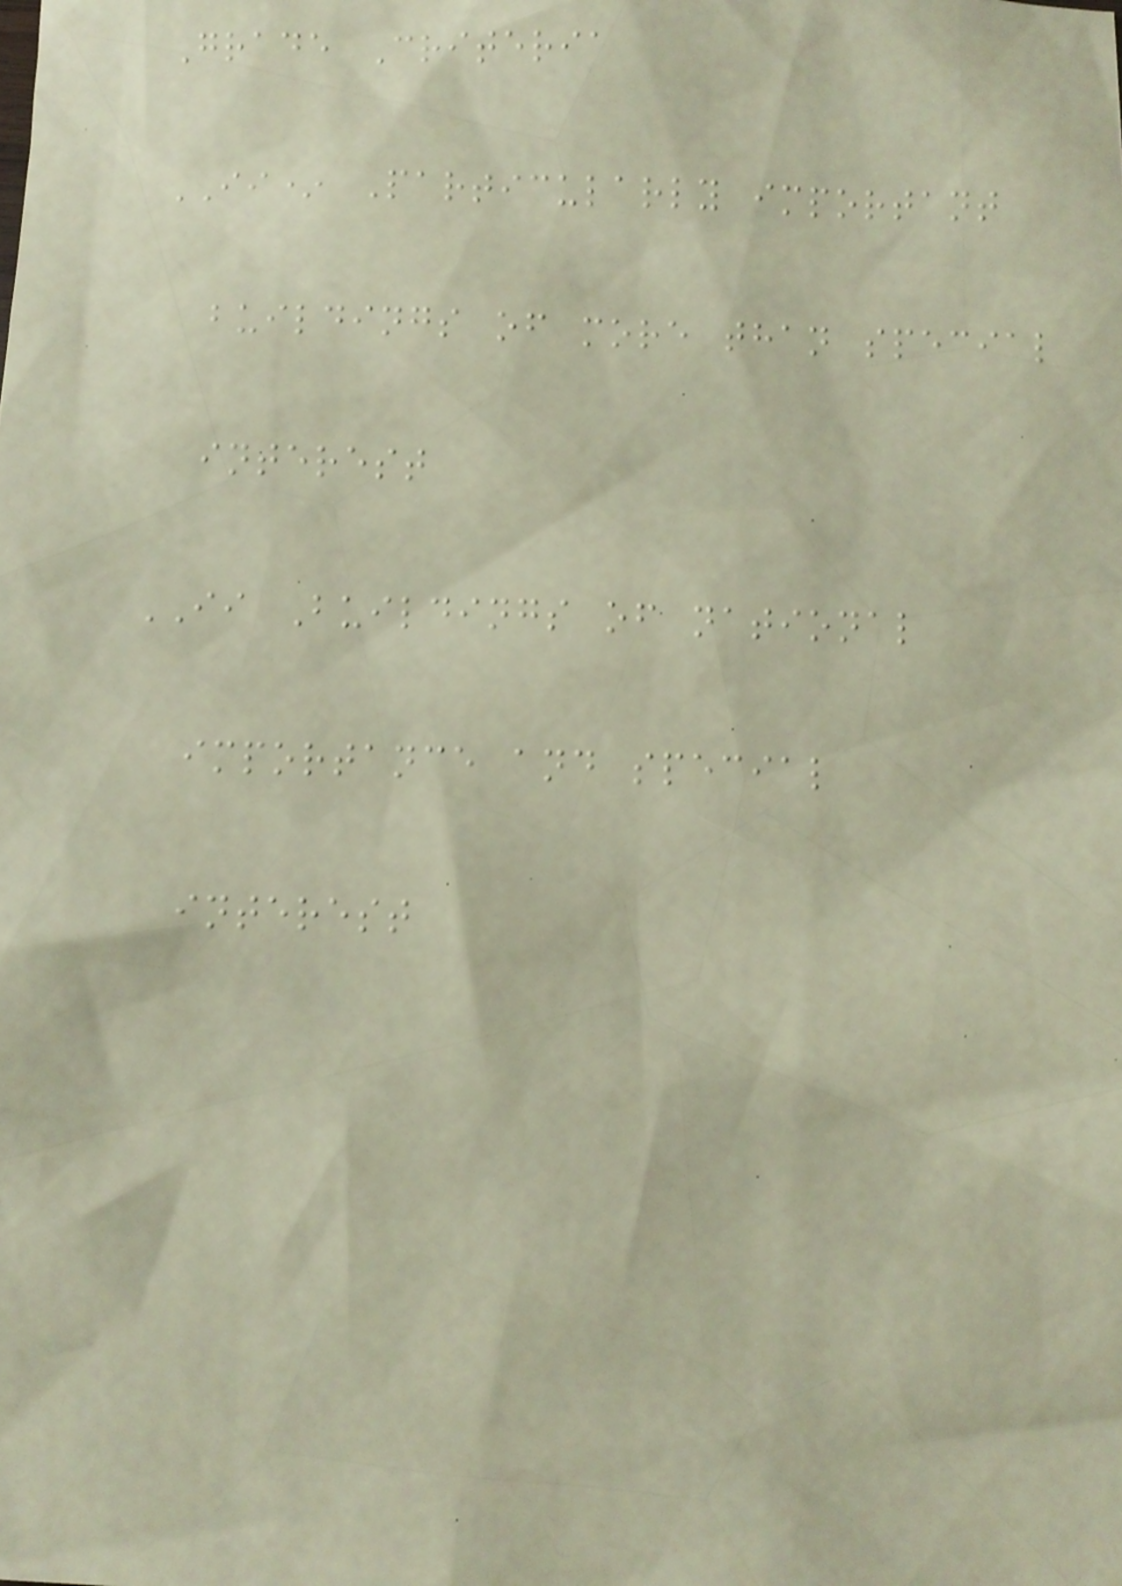Grade Criteria
II* Particularly important
buildings of more than special
interest
II Buildings of national
importance and special
interest
